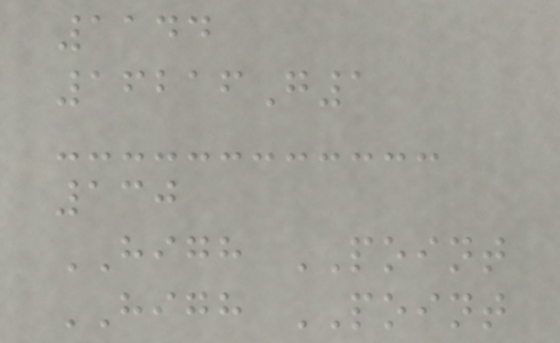1144
16216G1
130
HIGH POINT
HIGH POINT
